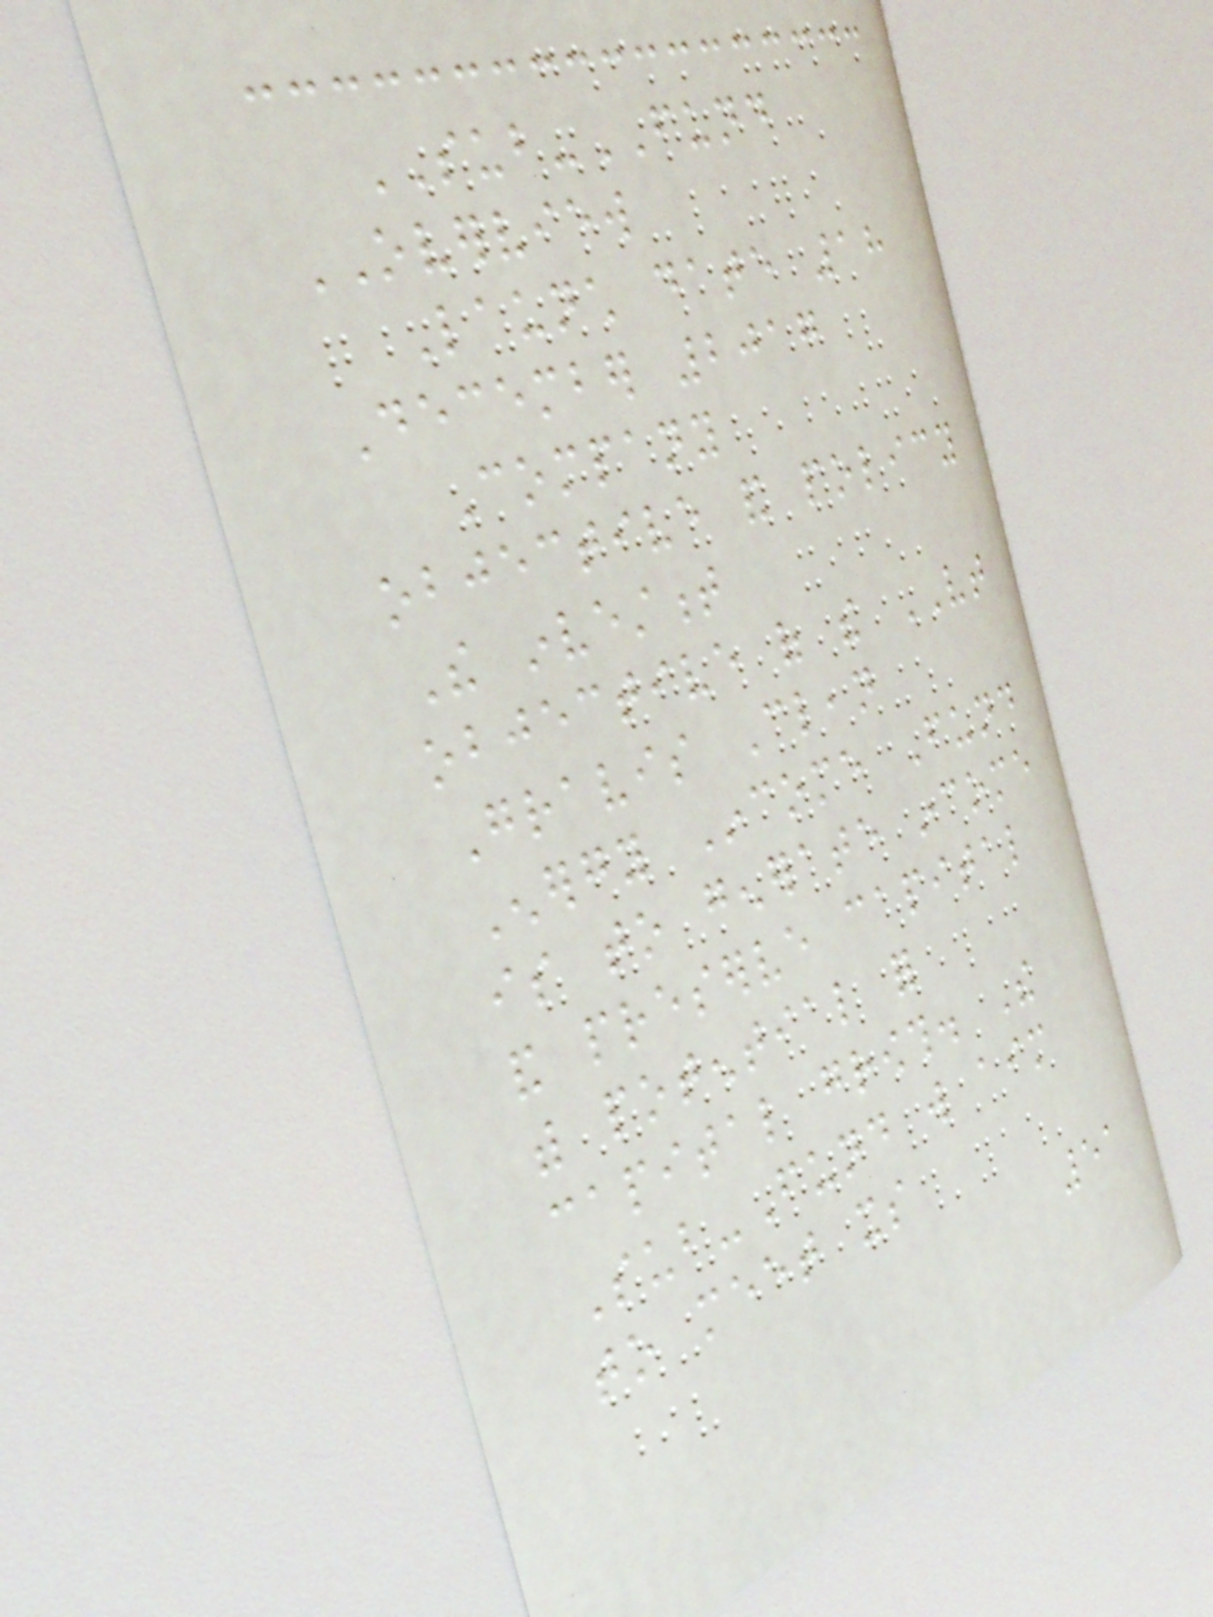SUB-FUND
OVERVIEW
Launch date 18
December 2017
Company
objective and policy
The investment
objective of the VT
Gravis Clean
Energy Income Fund
is to generate income
and preserve capital
with potential for
capital growth. The
Sub-Fund will aim
to meet its
51
